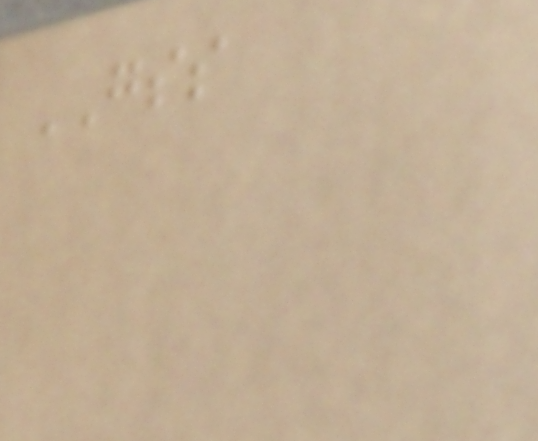GSS
